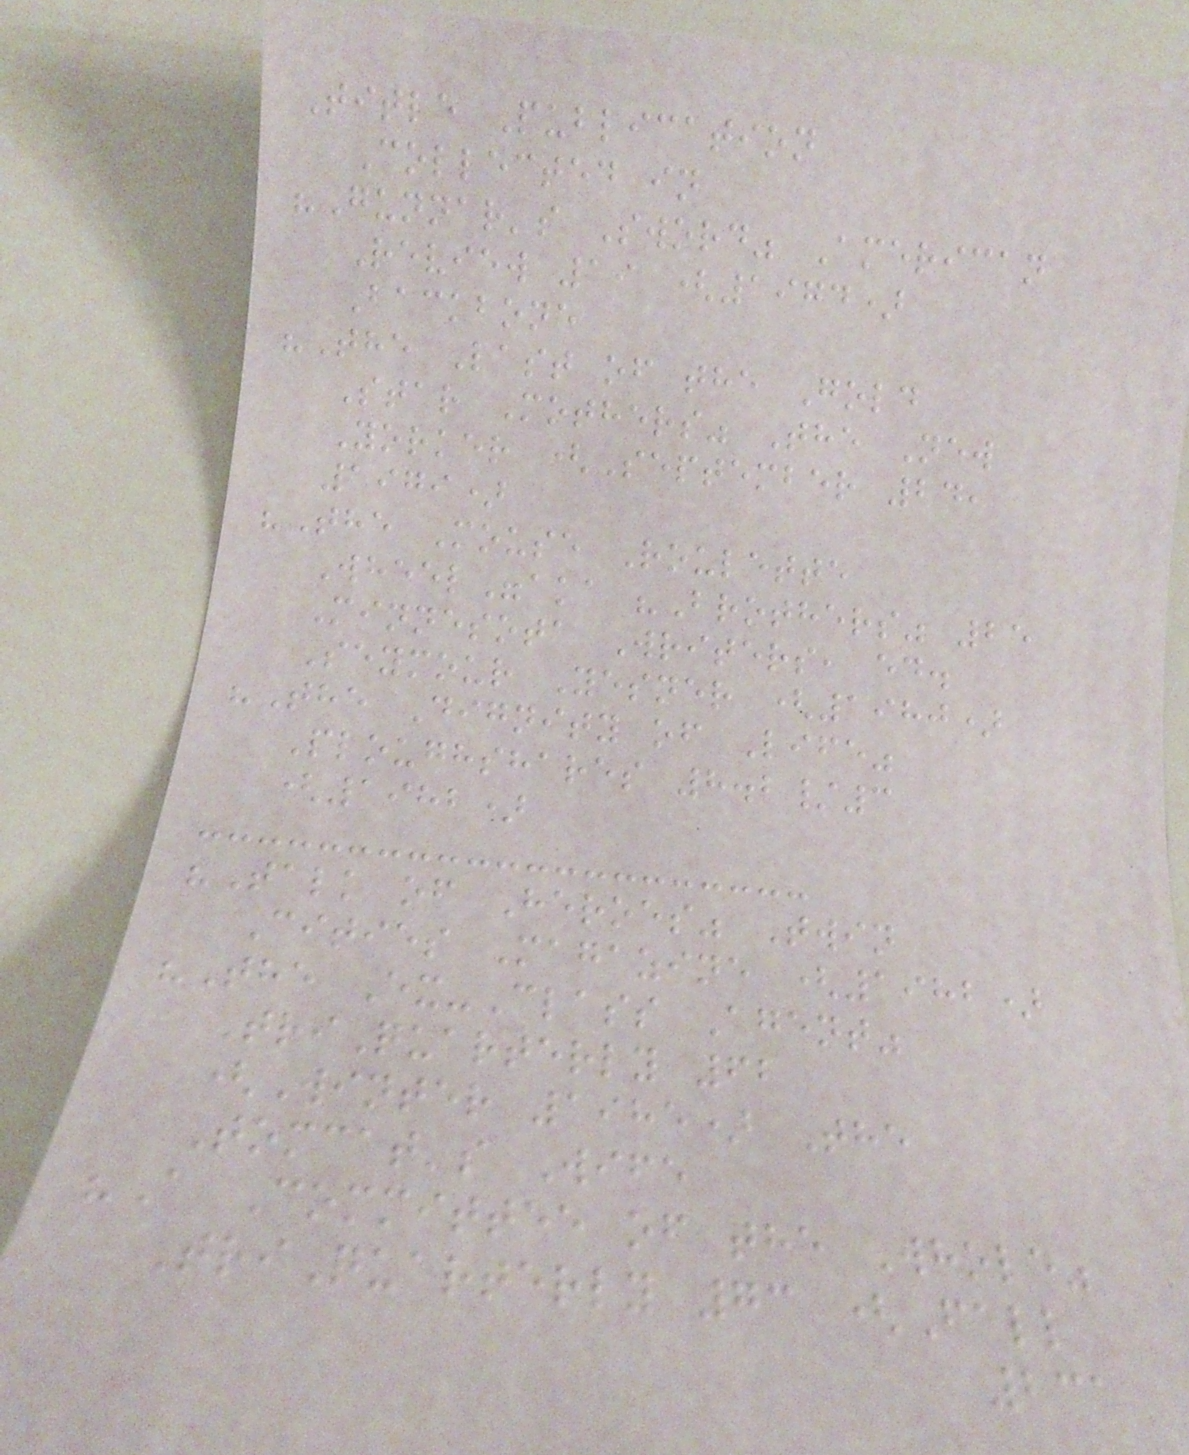Title Publication
Collected in
"Gunnar's Sword" American
Review 19 (1974)
Backbone
"The Last of the Gold
Star Mothers" The New
Yorker (September 24,
1979)
"The Mouse Roulette
Wheel"aka "Brothers" 25
Minnesota Writers, ed.
Seymour Yesner (1980)
"The Dignity of Life"
Ploughshares 8.2/3
(1982)
"Talk of Heroes" Twin
Cities Magazine (1982)
"The Ex-Class Agent"
TriQuarterly 62
(Winter 1985) The
Tomcat's Wife
"A Committee of the Whole"
TriQuarterly 73 (Fall
231
